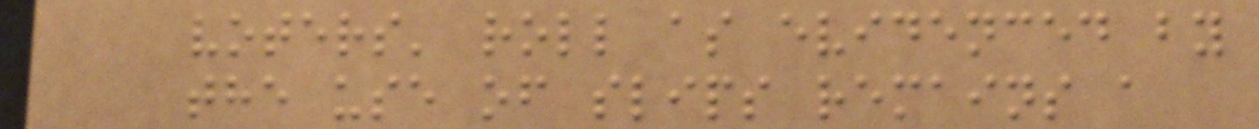voters' roll as evidenced by
the use of slips remains a
